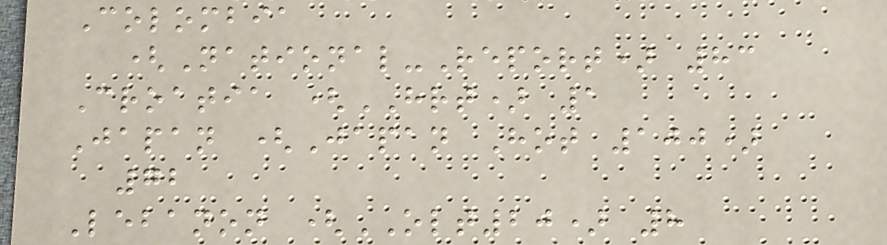Colombia
(National-Report) 83
Croatia (HRT) 1
Japan (Japan Hot 100)
72
Lebanon (OLT20) 8
